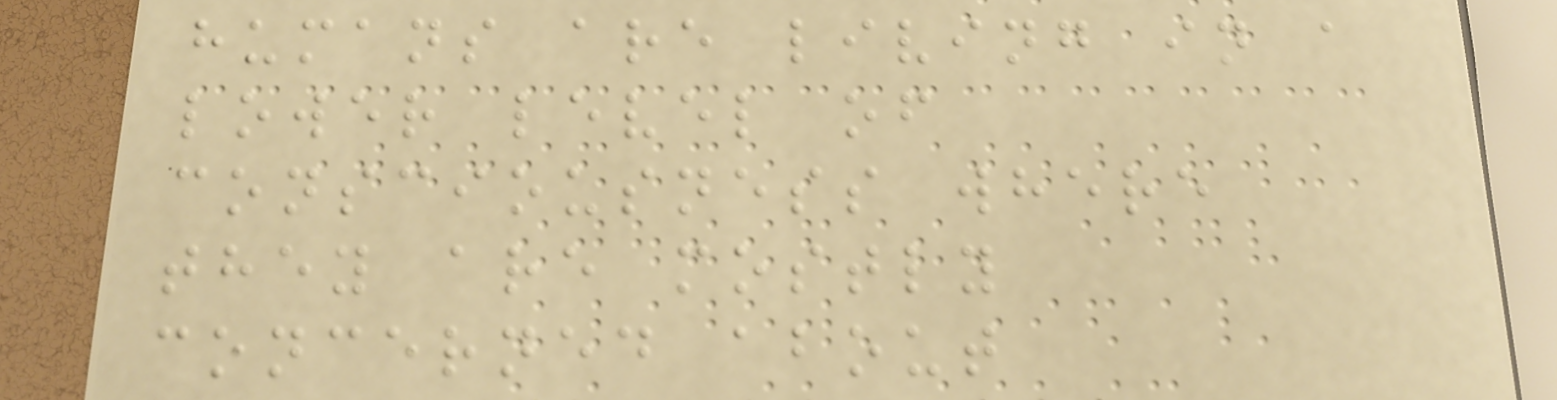humans are living in a
lower level of
consciousness where
they are mostly
concerned about
